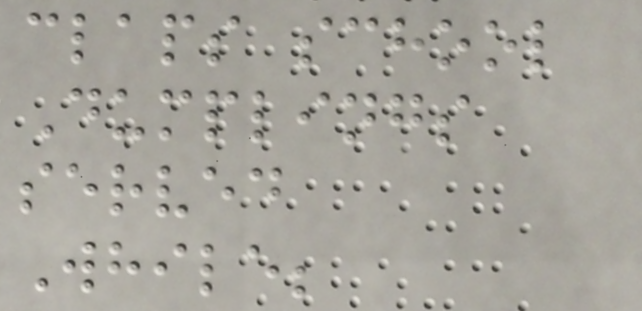claps school
Dumplings
served
While;
